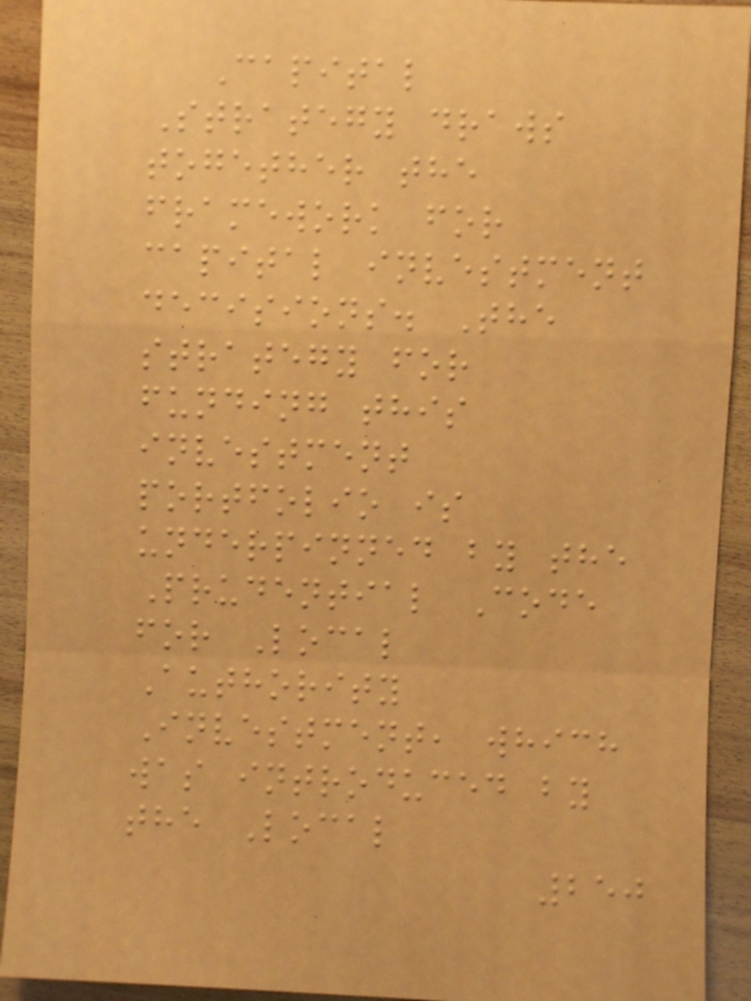Capital
Strategy draws
together the
framework for
capital investment
decisions. The
strategy for
funding this
investment
portfolio is
underpinned by the
Prudential Code
for Local
Authority
Investment, which
was introduced by
the Local
250
